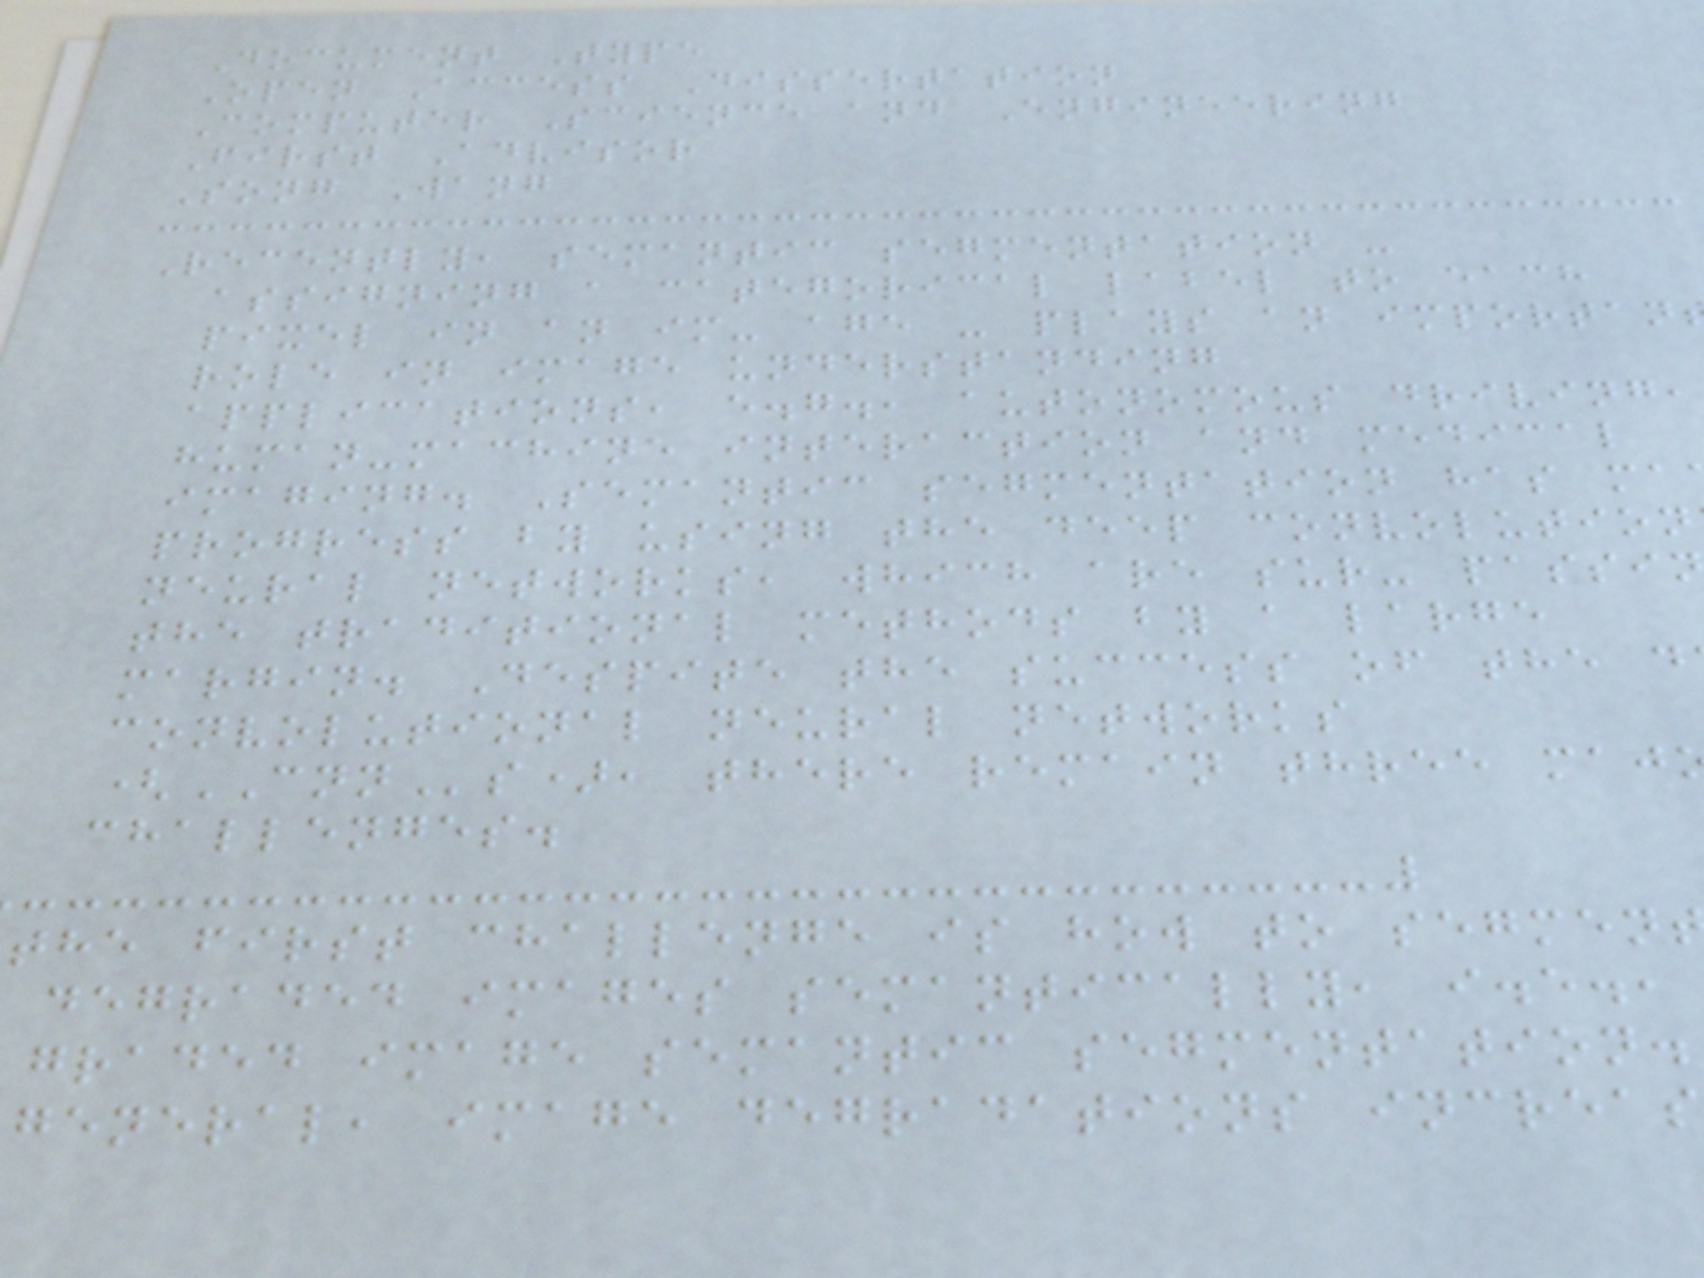Document Type
Open Access Dissertation
Computer Science and Engineering
First Advisor
Song Wang
Recently, semantic segmentation -
assigning a categorical label to each
pixel in an im- age - plays an importan
role in image understanding
applications, e.g., autonomous driving,
human-machine interaction and medical
imaging. Semantic segmentation has ma
progress by using the deep convolution
neural networks, which are sur- passi
the traditional methods by a large
margin. Despite the success of the d
convolutional neural networks
(CNNs), there remain three maj
challenges.
the first challenge is how to segmen
degraded images semantically, i.e.,
graded image semantic segmentation.
general, image degradations increas
